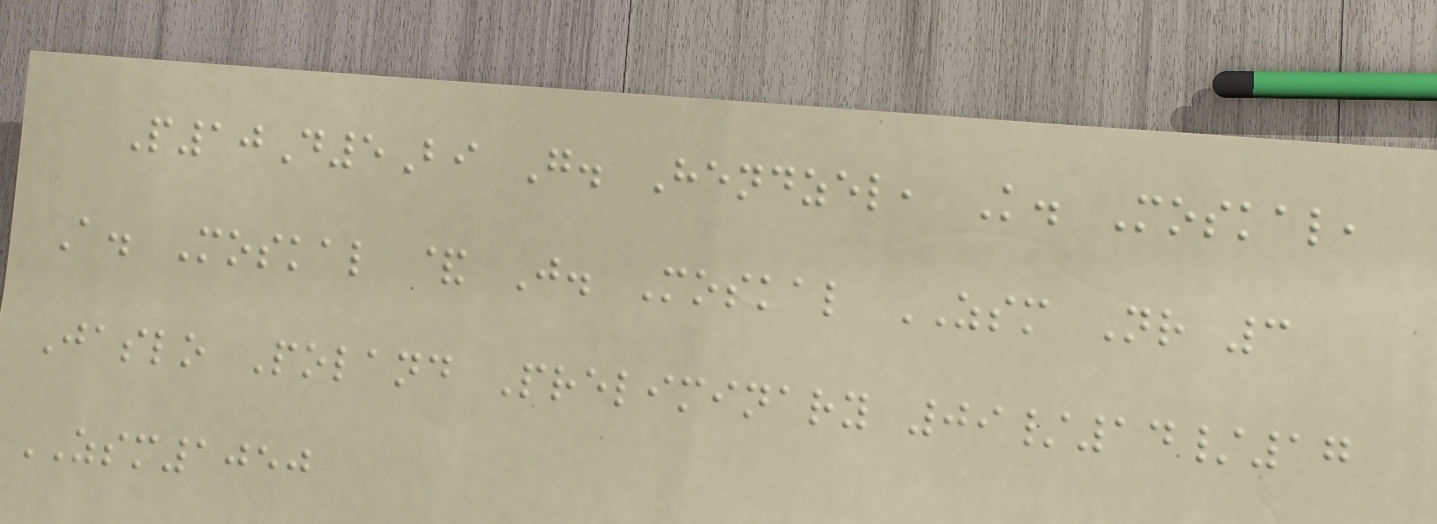P10D5Bi G. Hendzel, K. Moskal,
A. Moskal & J. Moskal ZSM Nr 3
Jaslo Poland Preliminary 09/14/17
ZSM1050
